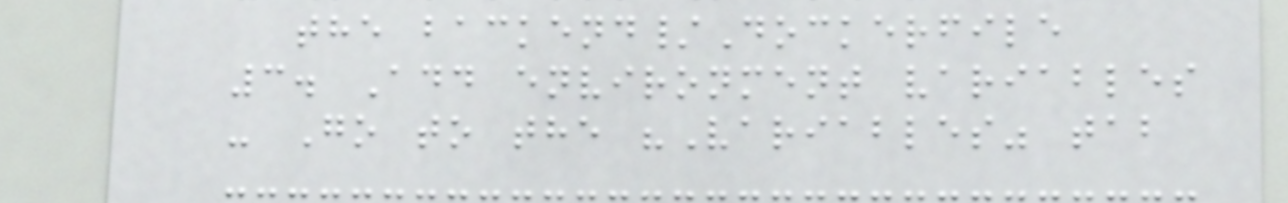the backend/Dockerfile
3. Add environment variables
- Go to the "Variables" tab
